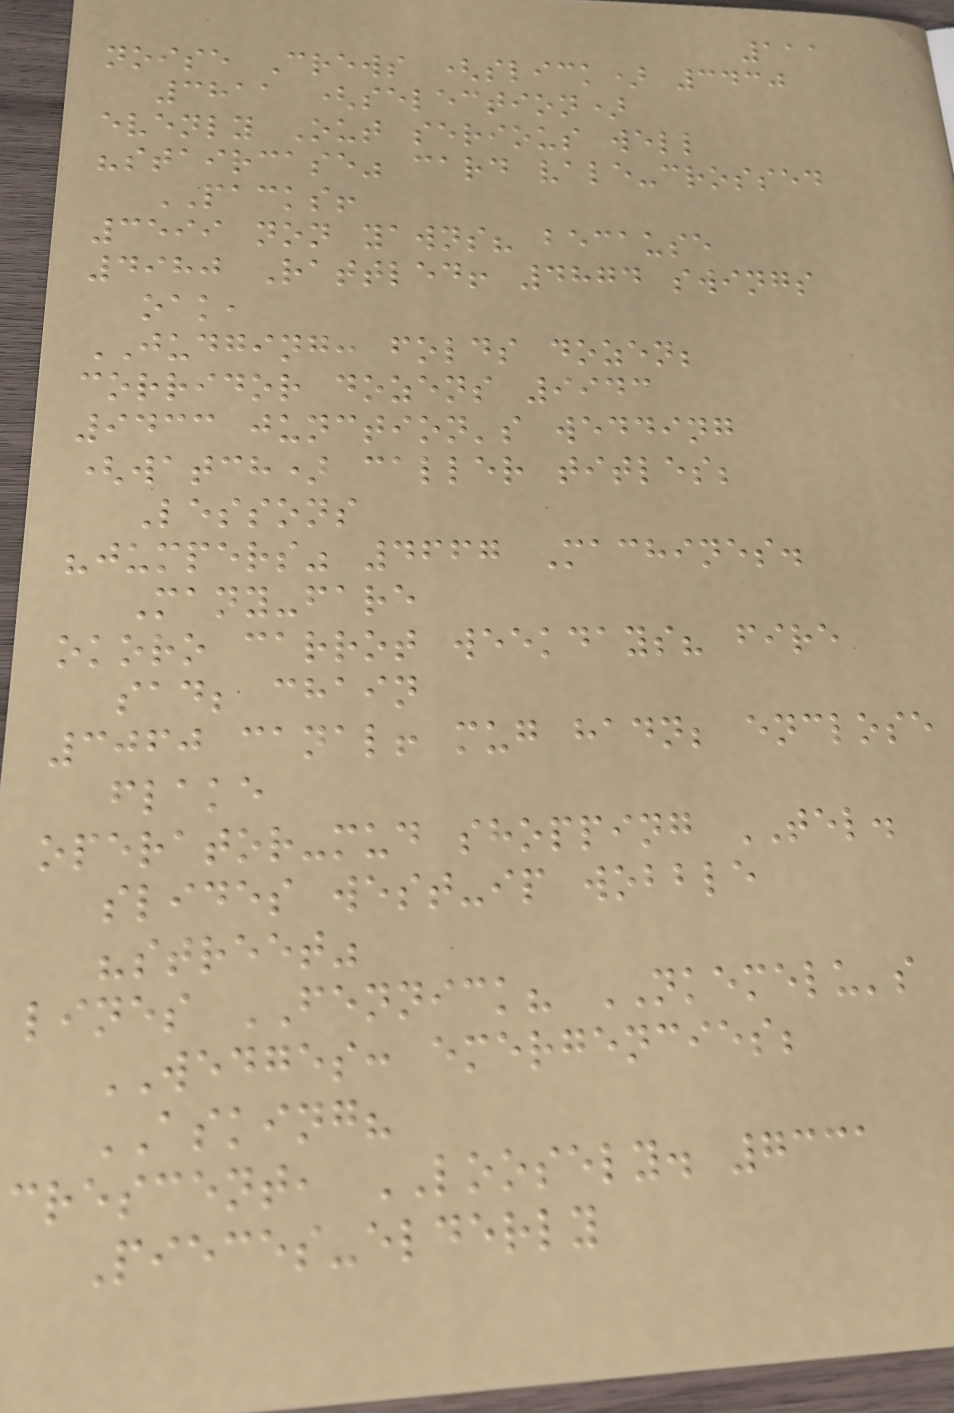111
noise Crews (slick) 3430
3811 (selection)
evenly Out serious well
"staircase" card vale-crossed
PACKS!
3599 non yawns? because
4980 Rattled! 4874 swings
oak,
JUDGING: folds dozen;
corridor dozens 9943
9433 junction's wedding
(watch) caller titles;
Lessons
"jumpers" 4667 Machines.
Many-fare
okoro carrot weekdays? fire
sad; chain
3060 canal! mug hadn; enclose
flake
operator-mud shopping TEL.
slides west-ip wobble
"street"
lines FENNICK? NKEMELU's
WEDGES: emergencies;
ASKING?
crescent, LOOSELY. 7331
Pieces-elderly
